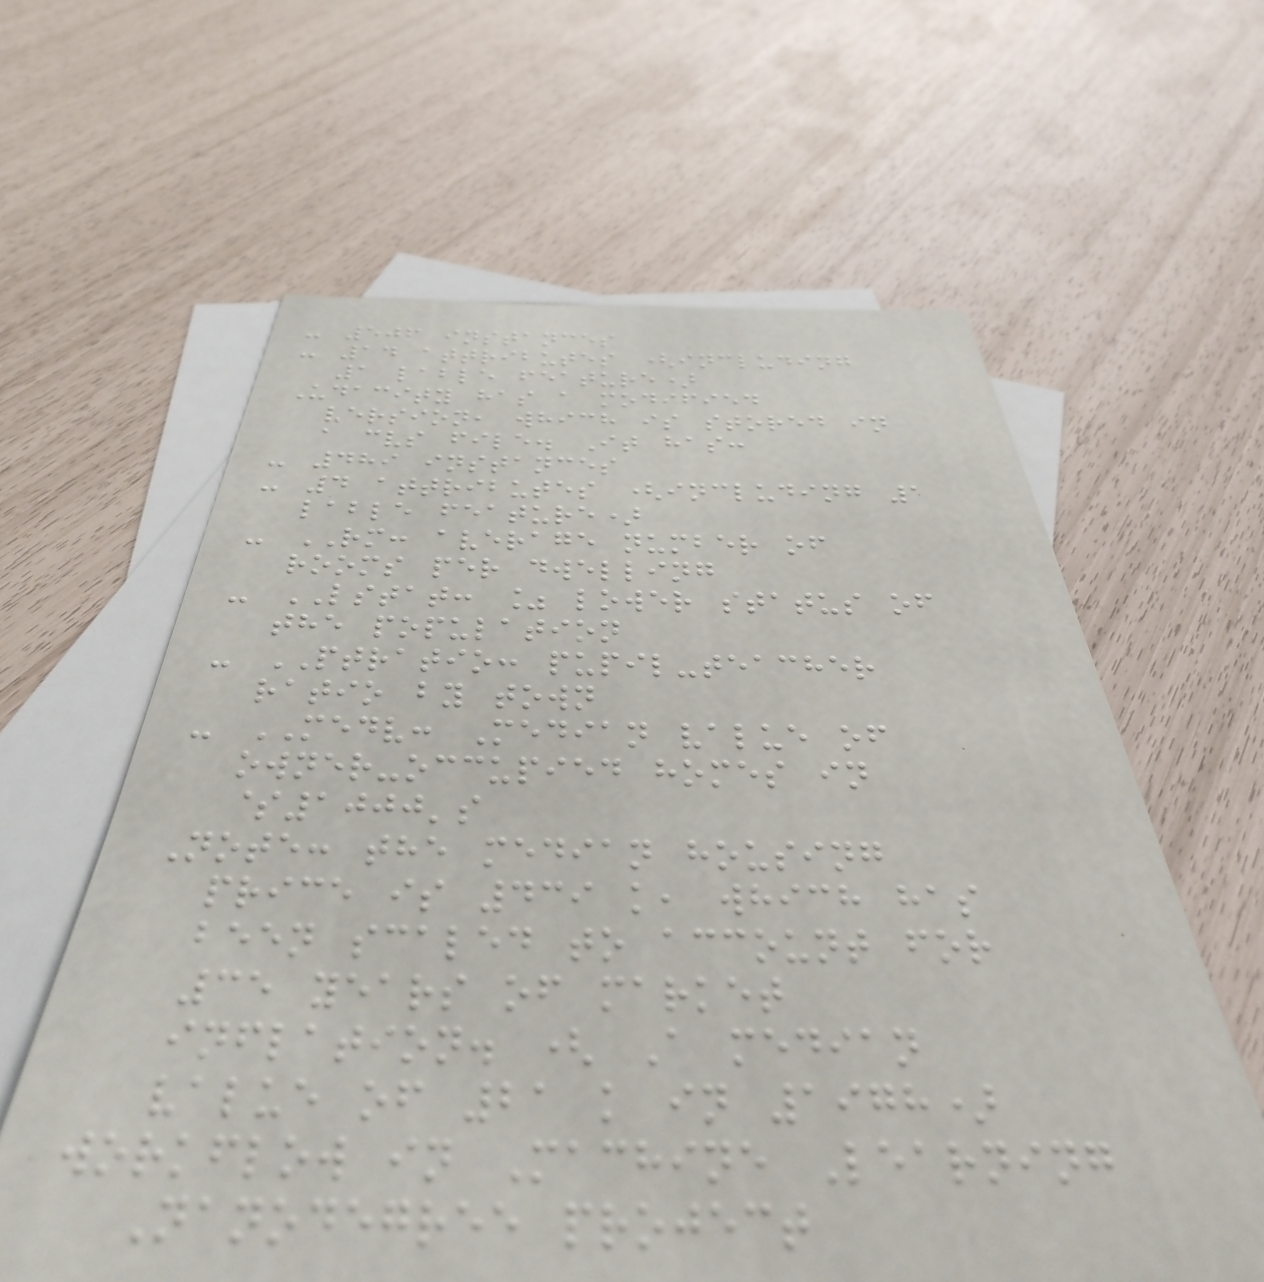- 506 instances
- 14 attributes (including
1 lable feature)
Udacity has a modified
version, which is stored in
a cvs file. It has:
- 489 instances
- 4 attributes (including 1
lable feature)
- RM: average number of
rooms per dwelling
- LSTAT: % lower status of
the population
- PTRATIO: pupil-teacher
ratio by town
- MEDV: Median value of
owner-occupied homes in
$1000's
Note: the median housing
price is 439 k, which has
been scaled to account for
35 years of market
inflation. ( A median
value of 21 k in 1978)
workflow in Machine Learning
Nanodegree project
